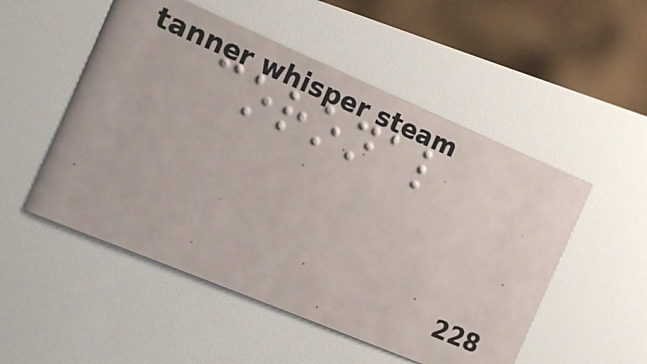coronal
